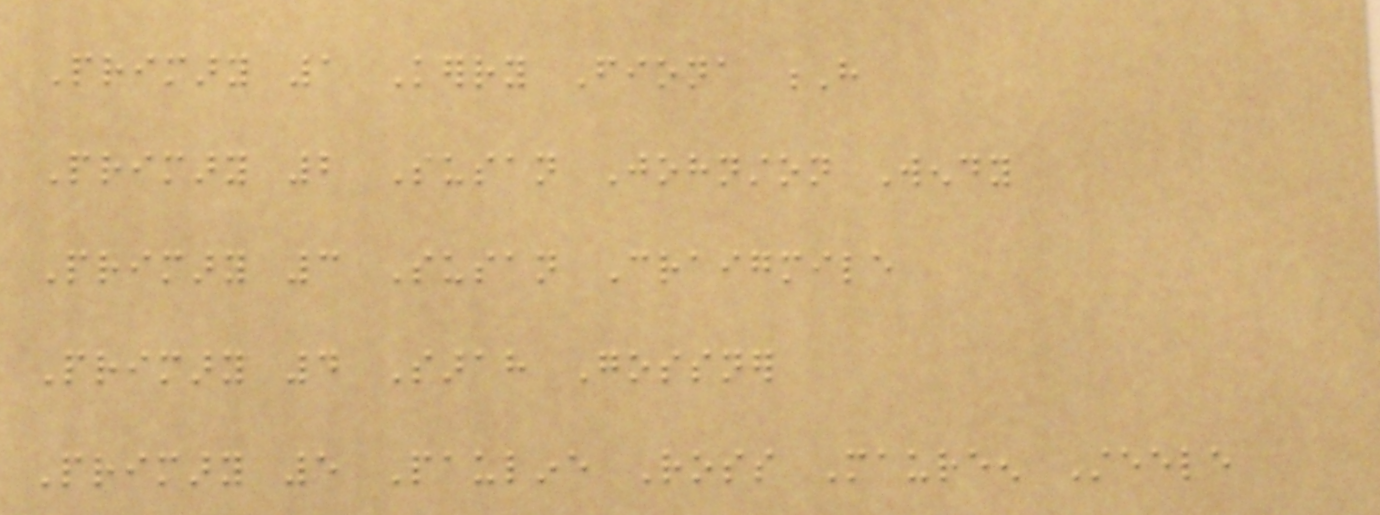Primary 1 Kerry Fiona H
Primary 2 Susan Johnston Wendy
Primary 3 Susan Craigmile
Primary 4 Sarah Gossner
Primary 5 Pauline Ross Maureen Steele
